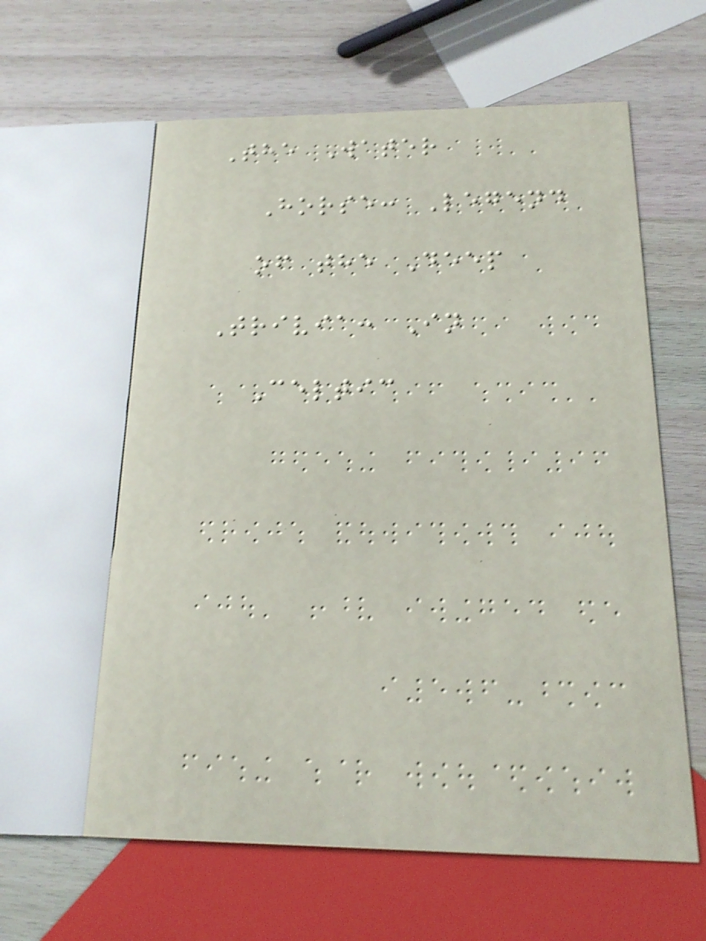The Water
Horse: Legend
of the Deep
Trivia: In
Celtic
